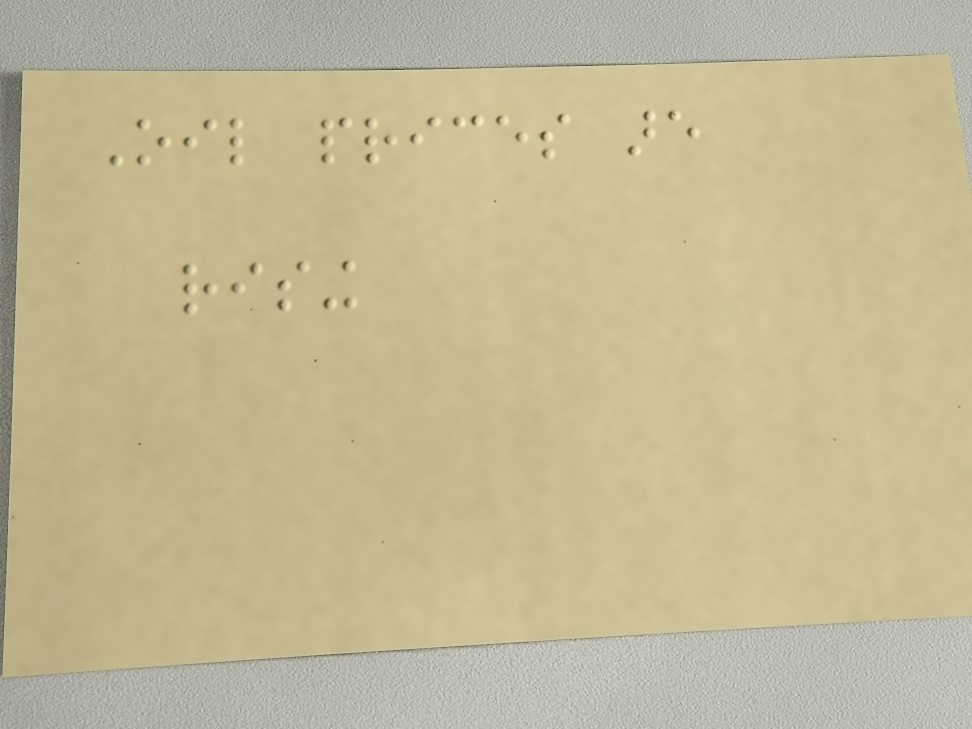Oil prices are
rising
